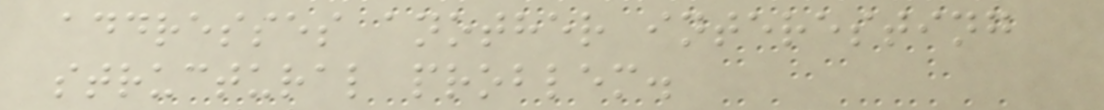addresses another interesting
structural problem.
